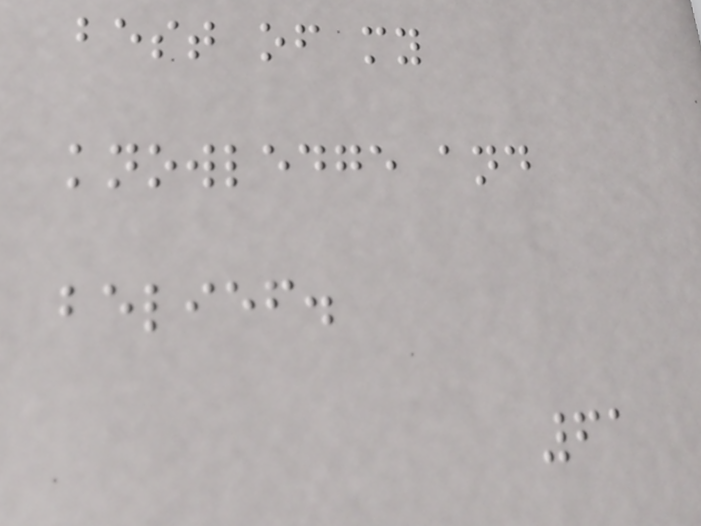best of my
knowledge and
belief.
61
